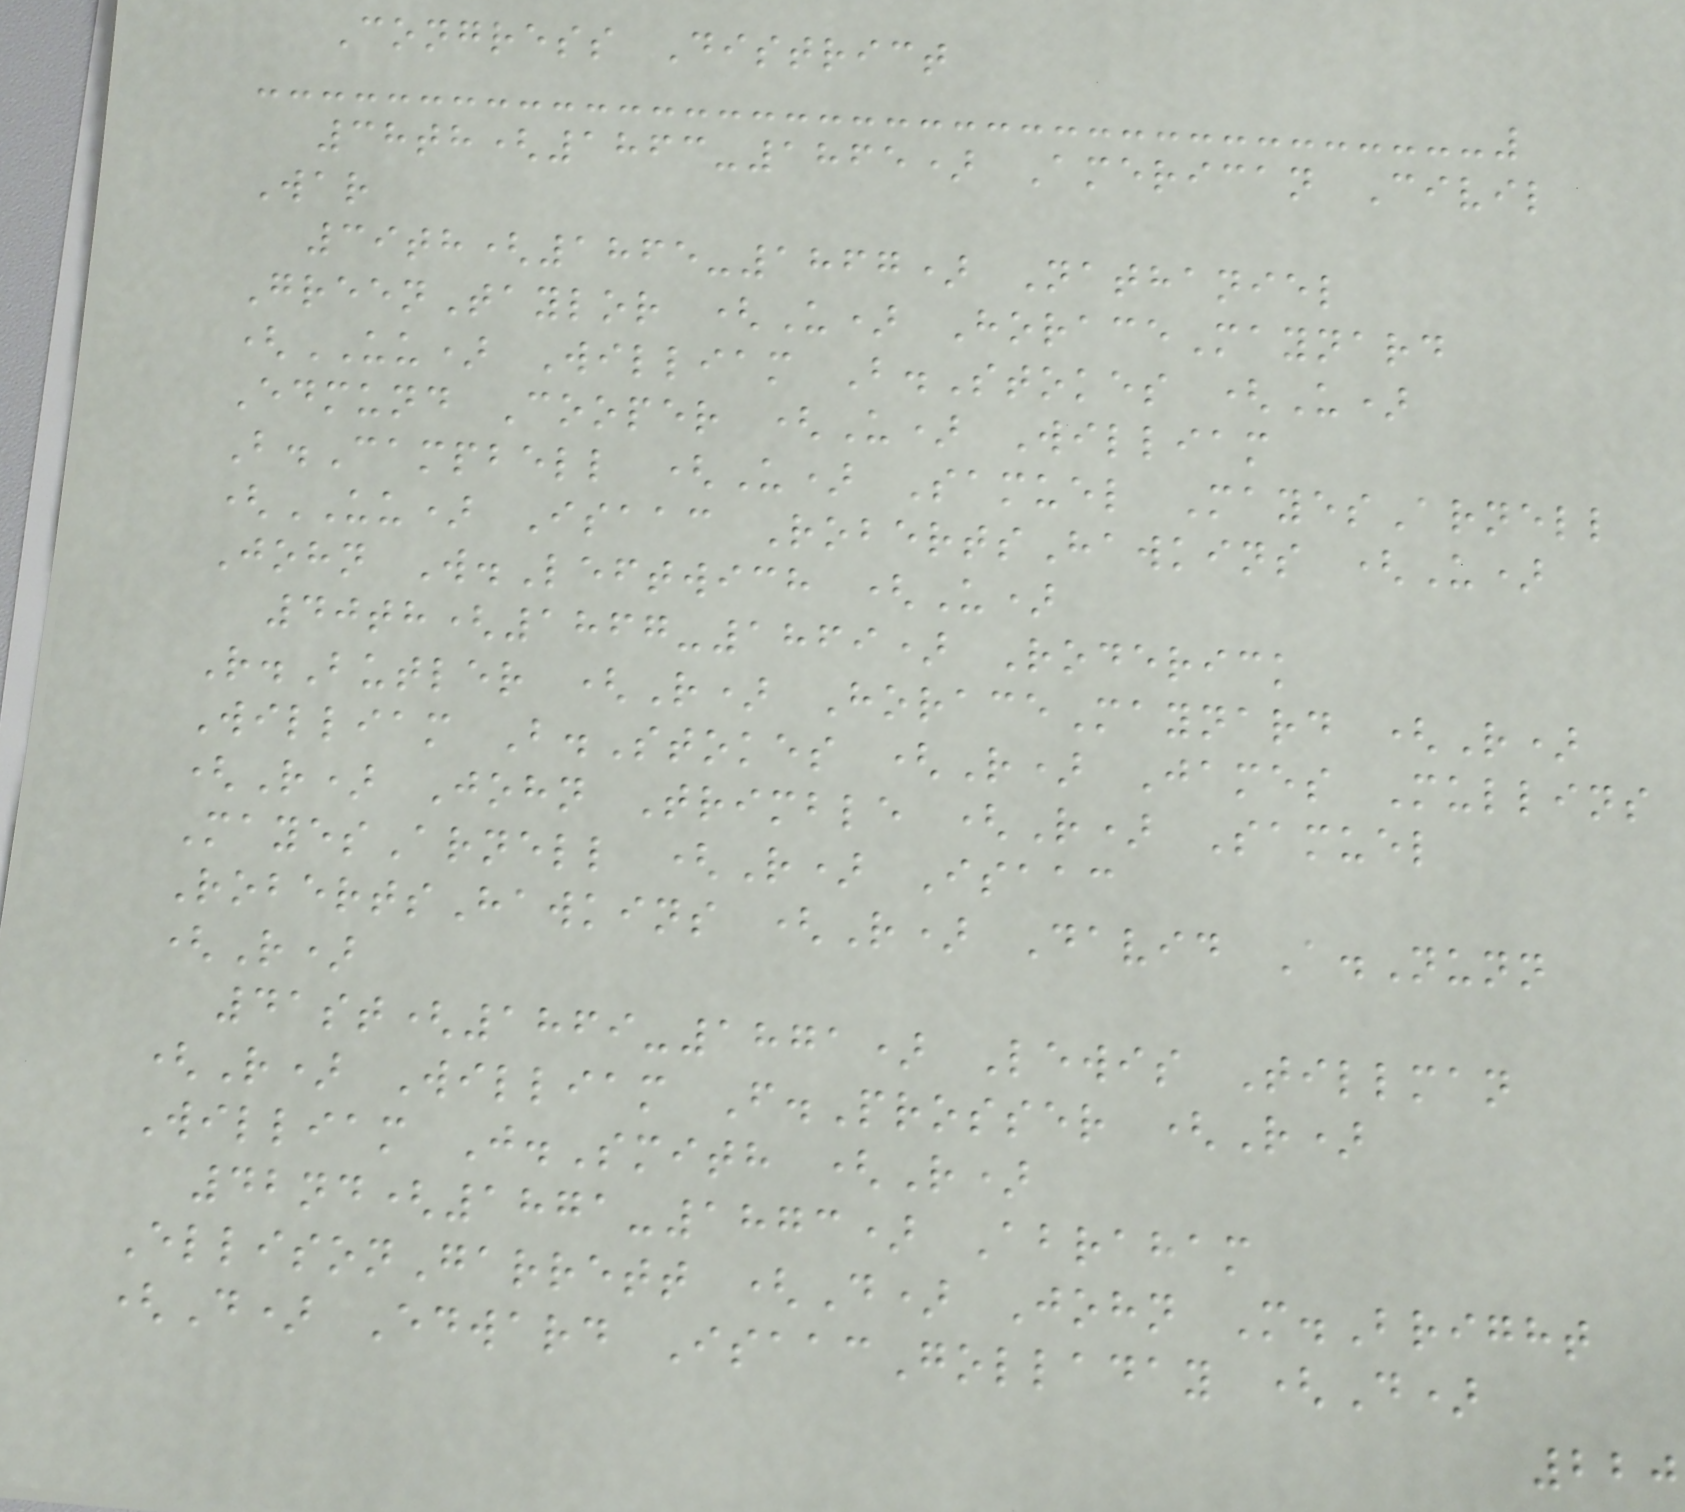Congress District
38th(1863-1865) American Civil
War
39th(1865-1867) Nathaniel
GreenTaylor (U) HoraceMaynard
(UU) William B.Stokes (U)
Edmund Cooper (U) William
B.Campbell (U) Samuel MayesArnell
(UU) Isaac RobertsHawkins (U)
John W.Leftwich (U)
40th(1867-1869) Roderick
R.Butler (R) HoraceMaynard (R)
William B.Stokes (R) James Mullins
(R) John Trimble (R) Samuel
MayesArnell (R) Isaac
RobertsHawkins (R) David A.Nunn
(R)
41st(1869-1871) Lewis Tillman
(R) William F.Prosser (R)
William J.Smith (R)
42nd(1871-1873) Abraham
EllisonGarrett (D) John M.Bright
(D) Edward IsaacGolladay (D)
220
